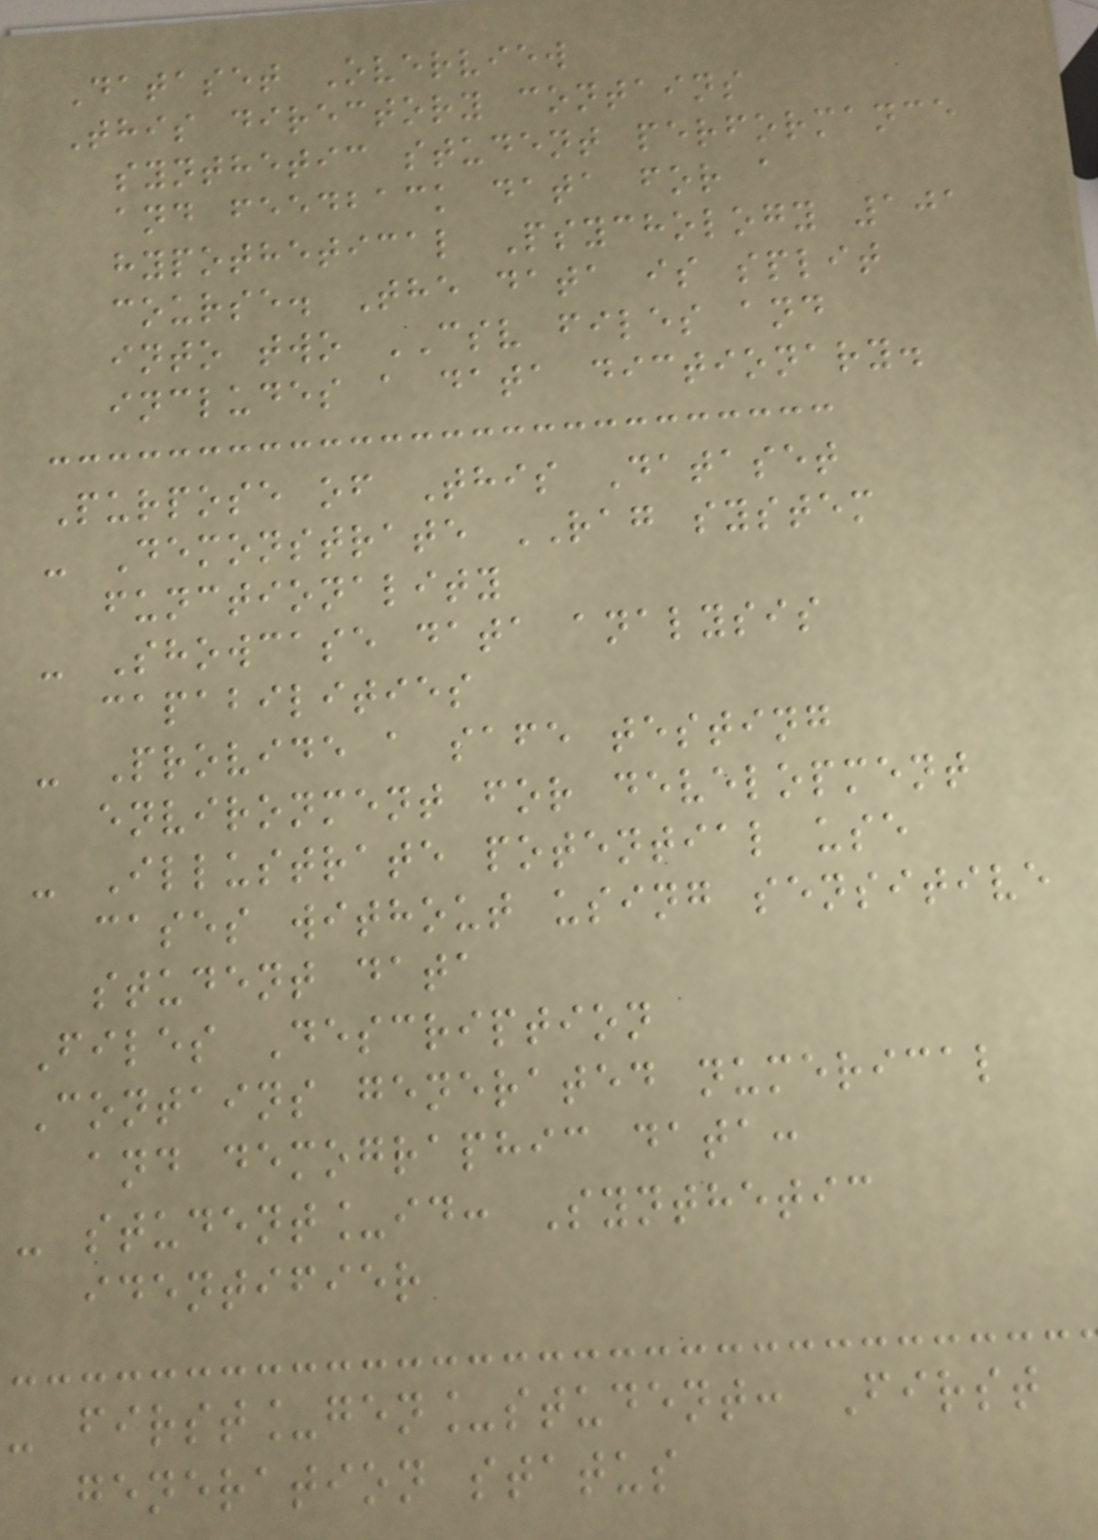Dataset Overview
This directory contains
synthetic student performance
and feedback data for a
hypothetical Psychology 101
course. The data is split
into two CSV files and
includes a data dictionary.
Purpose of This Dataset
- Demonstrate RAG system
functionality
- Showcase data analysis
capabilities
- Provide a safe testing
environment for development
- Illustrate potential use
cases without using sensitive
student data
Files Description
Contains generated numerical
and demographic data:
- student_id: Synthetic
identifier
- first_gen_student: First
generation status
